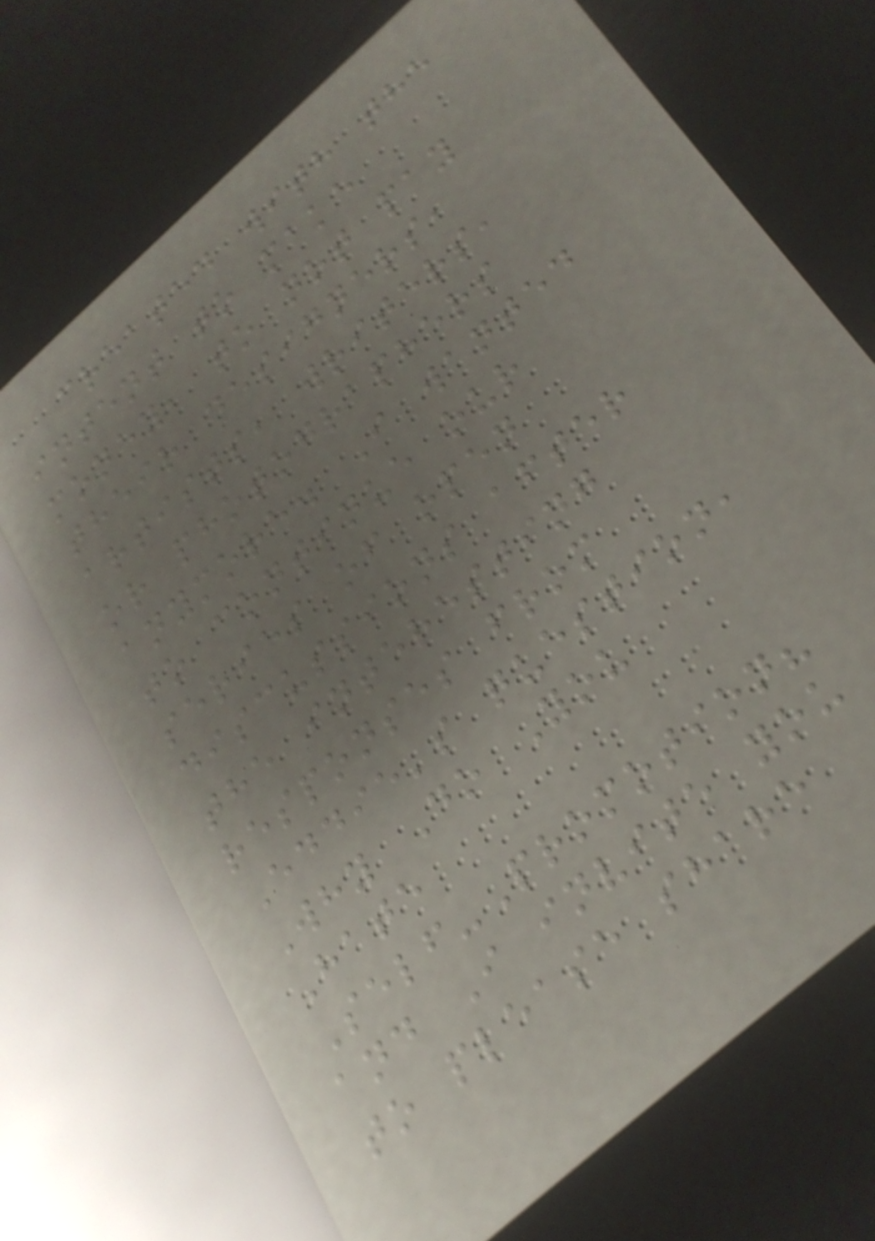created with the
intent to make
money, to not pay
their designers,
artists, writers,
or photographers
anymore. I wanted
to continue our
series of open
discussions after
the interesting
responses from
Eddie's question,
Why Do You
Hate
Self-Promotion?
and I invite you
to please share
